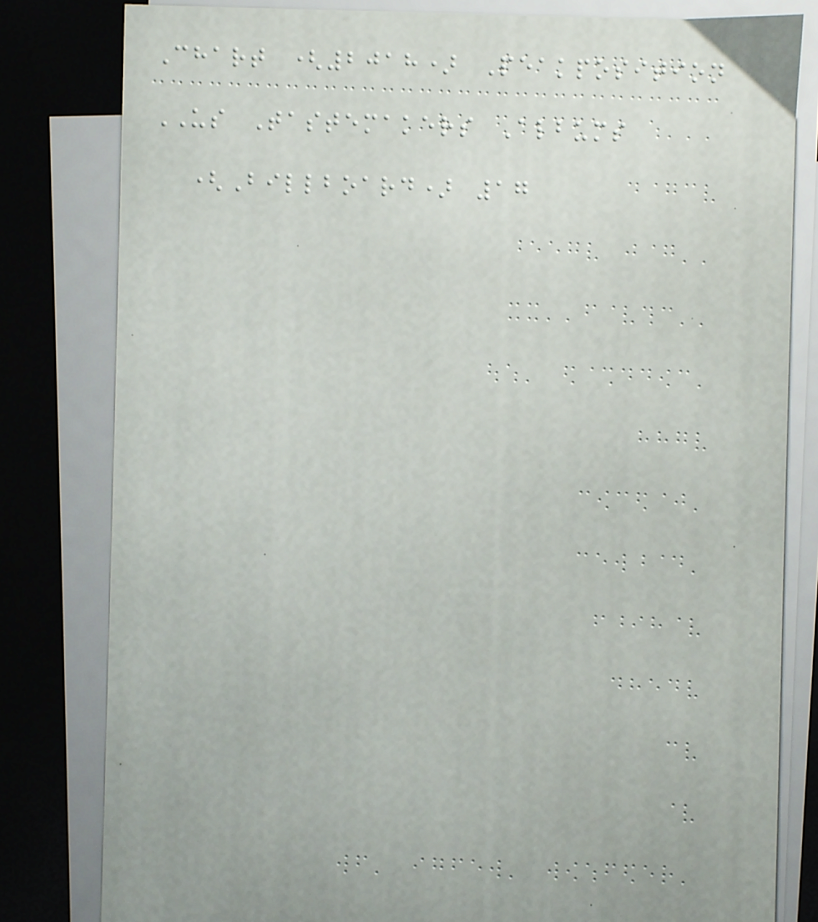Chart (2018) Peakposition
US Tastemakers Albums
(Billboard) 17
